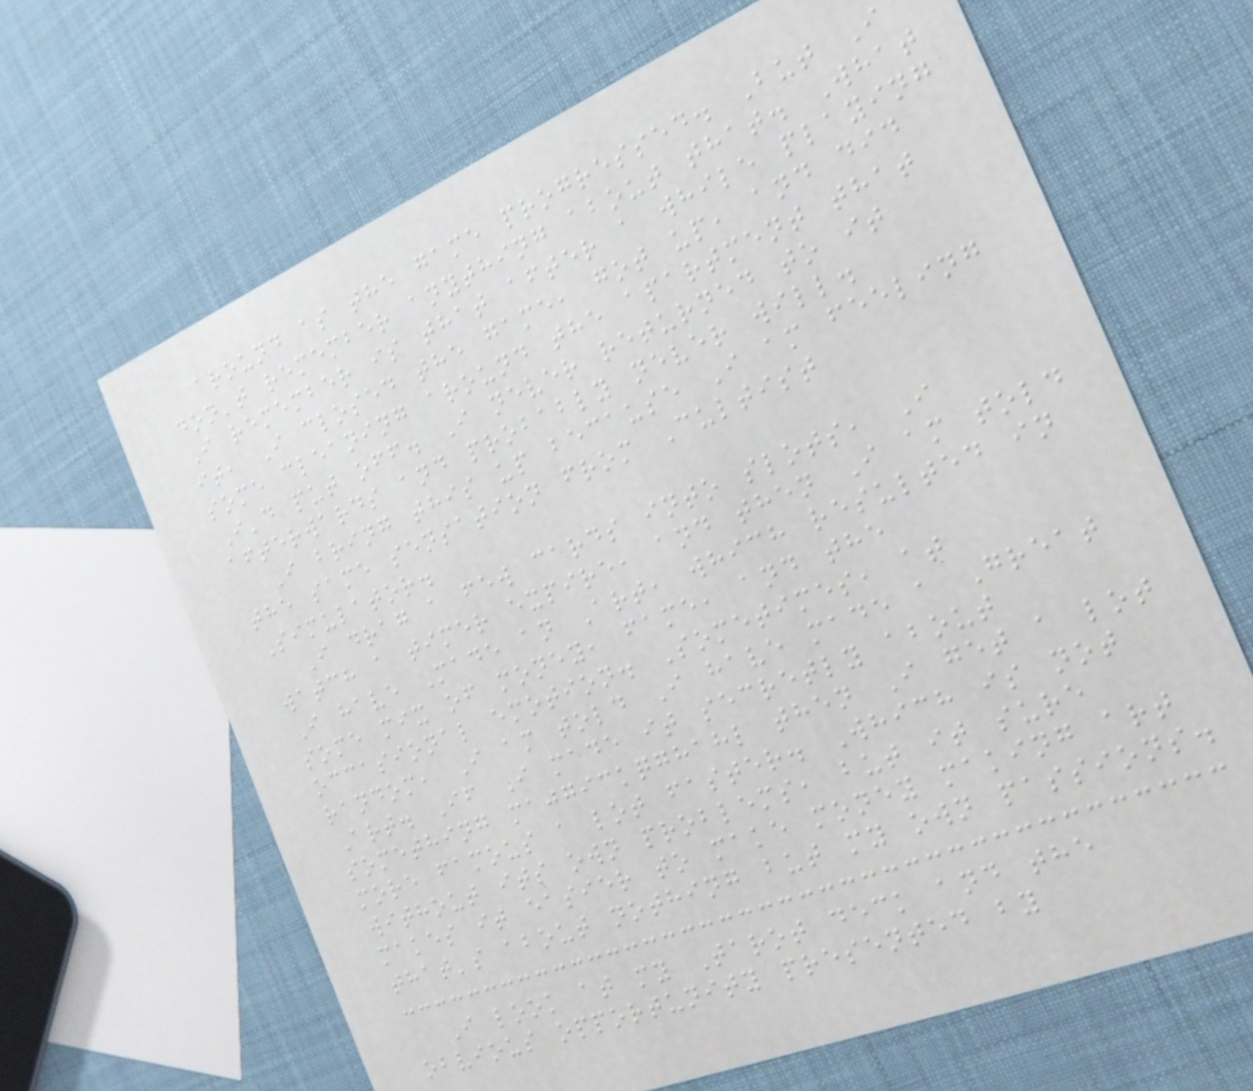around as the game progressed. But I
don't remember anything about that. What
I remember is that after a while playing
it, I closed the game, got up, and did
some cleaning around the apartment that
I'd put off. I never returned to it
afterwards and probably never will.
I bring this up because I am feeling
the same sensation from Cultist
Simulator.
I drag a few cards into slots, I
watch a timer expire, and then I am told
I have Made an Art, which resulted in
some mix of money, fame, and the
occasional emotion. Sometimes, at
random, I am told I have made a Great
Art. If I made it secretly about
something majgickqghahl then I get a lot
more famous a lot faster. Which is not
without its own problems, but it sure
makes it easier to make money making art
that's about nothing but my own passions.
I look at my Tarot deck and the
obvious opportunity presented by
